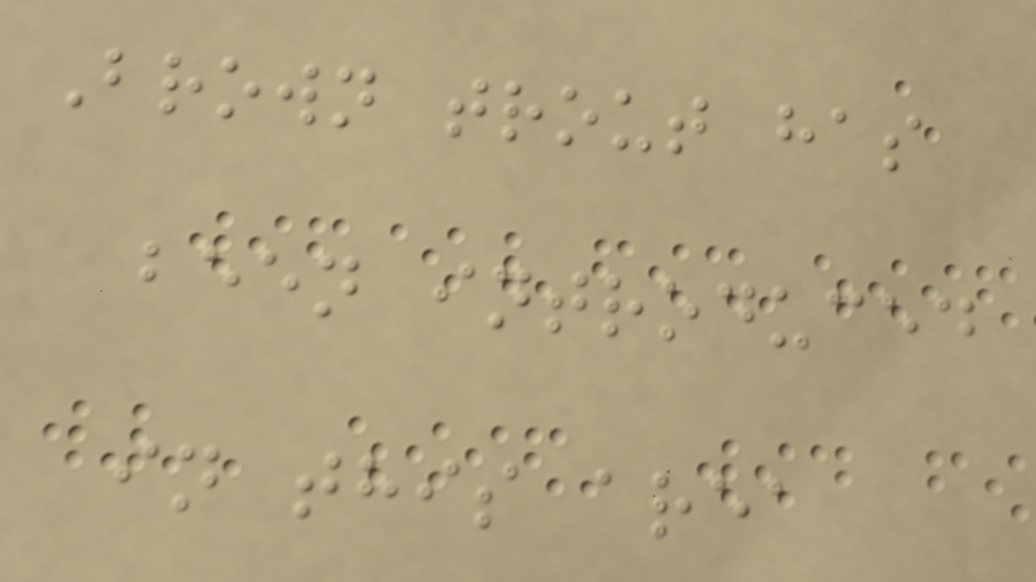Brown trout has
been introduced
in this area
